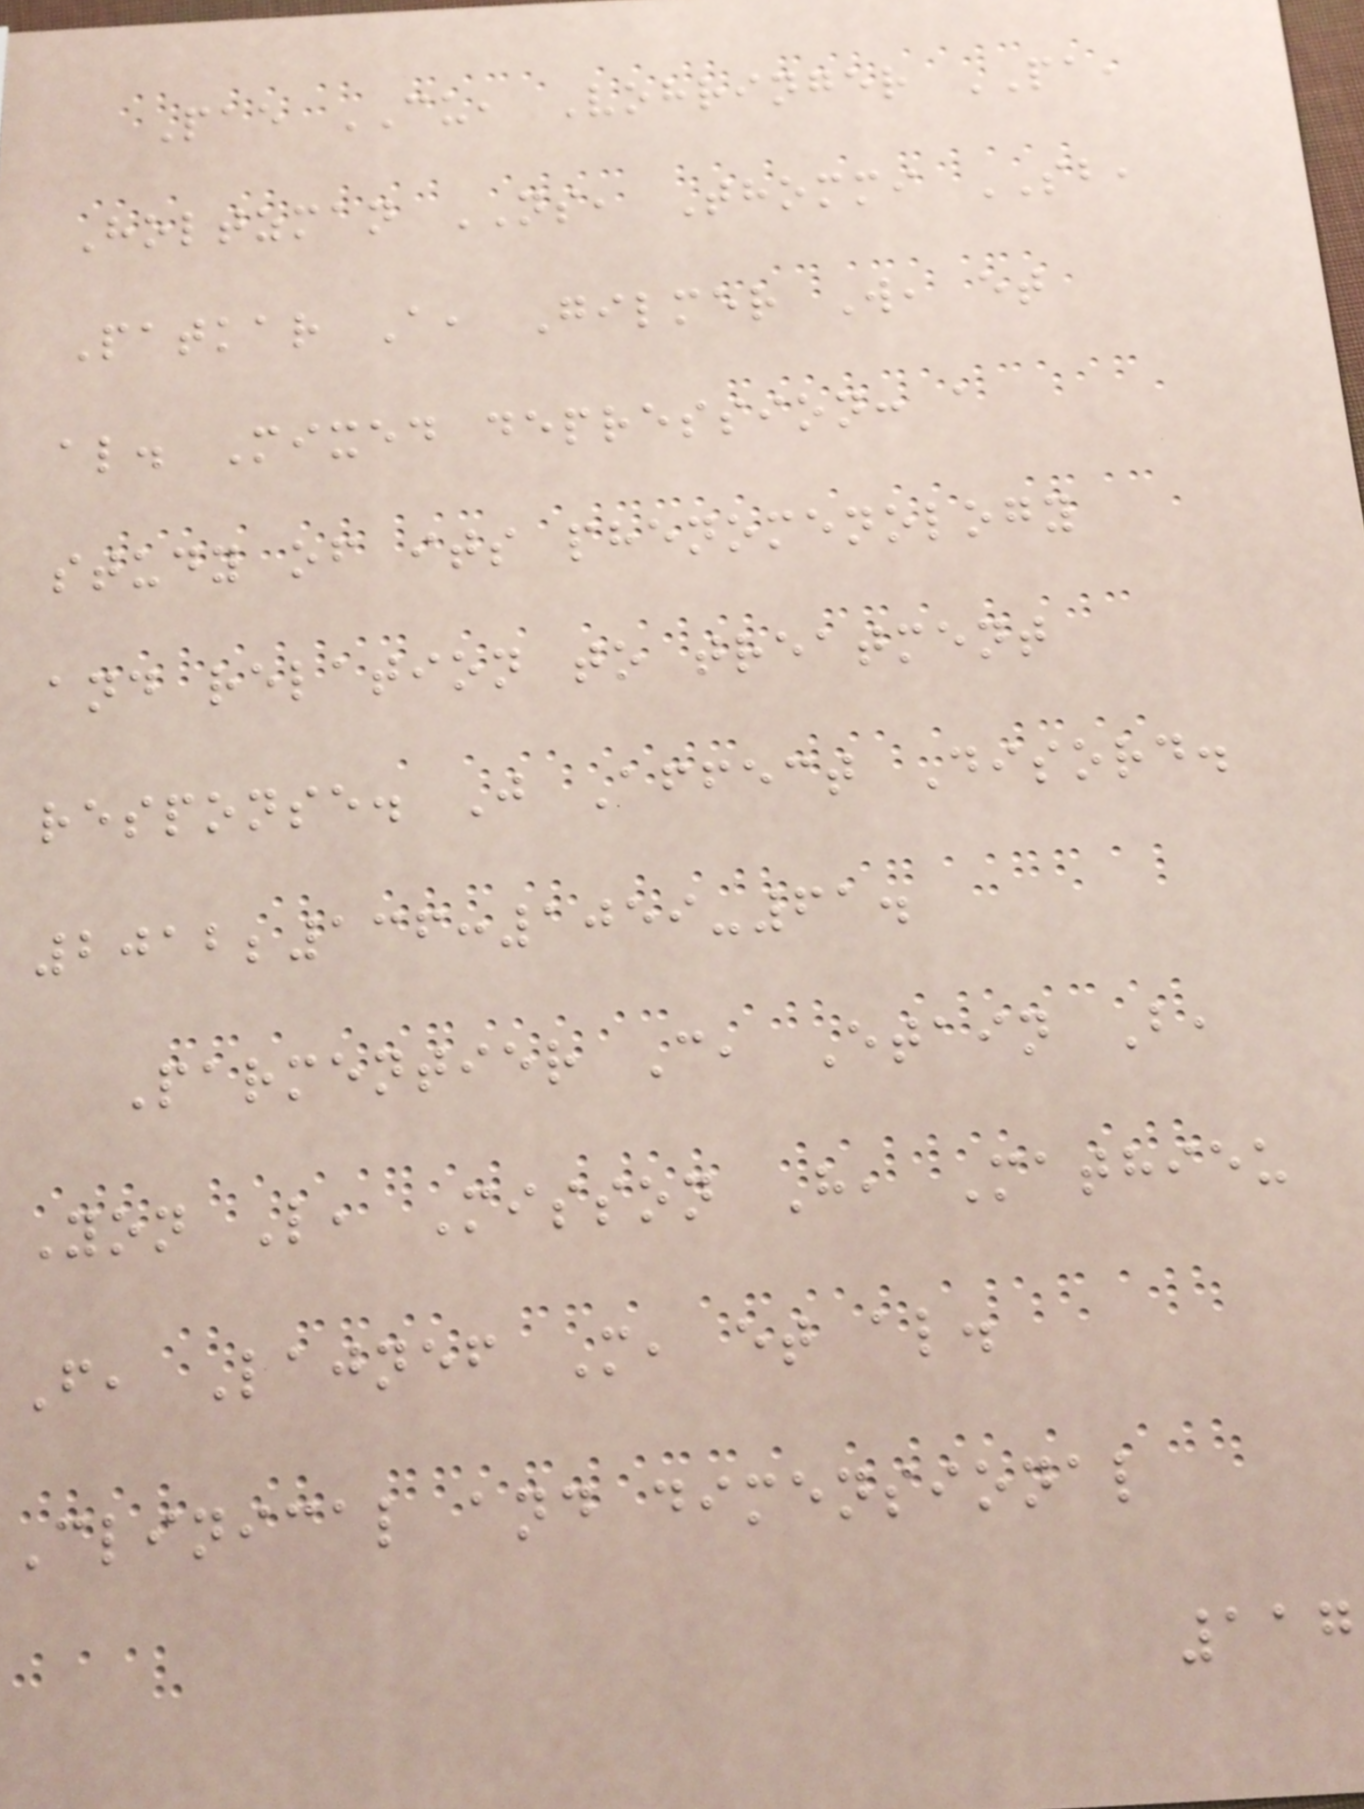Pae CU, Vohringer PA,
Holtzman NS, Thommi SB,
Patkar A, Gilmer W, et
al. Mixed depression: a
study of its phenomenology
and relation to treatment
response. J Affect Disord.
2012;136:1059-61.
Parmentier C, Etain B,
Yon L, Misson H, Mathieu
F, Lajnef M, et al.
Clinical and dimensional
117
